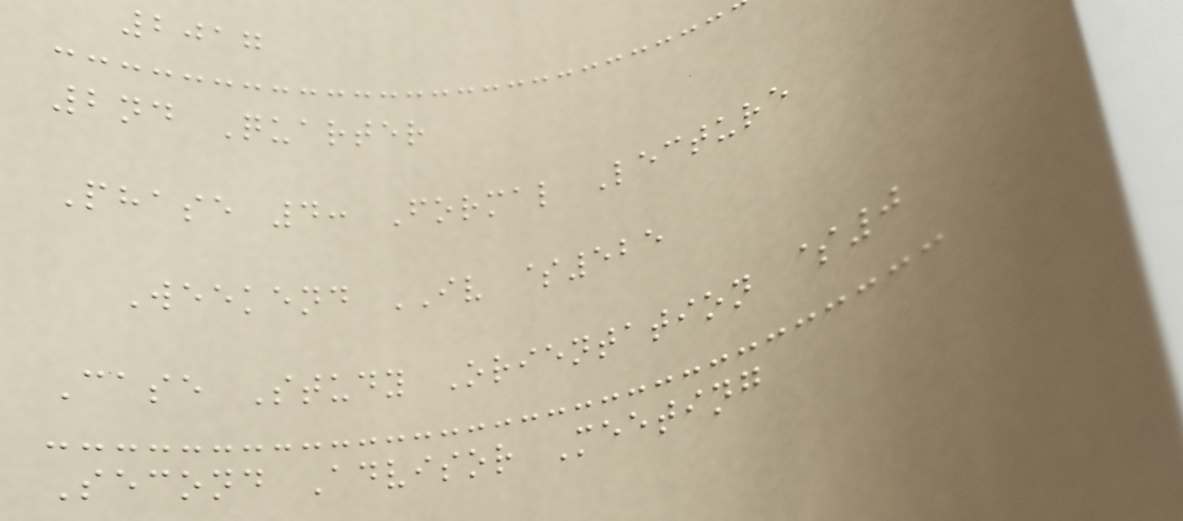2017
2nd Quarter
Phase 4: Formal Lecture
Weekend IV $525
Case Study Orientation $0
Second Advisor Meeting
